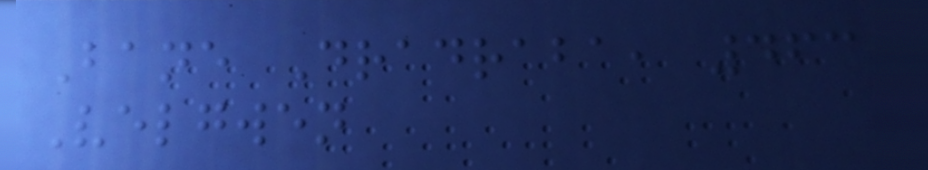Bane Dradraba, 463
Velgwen
